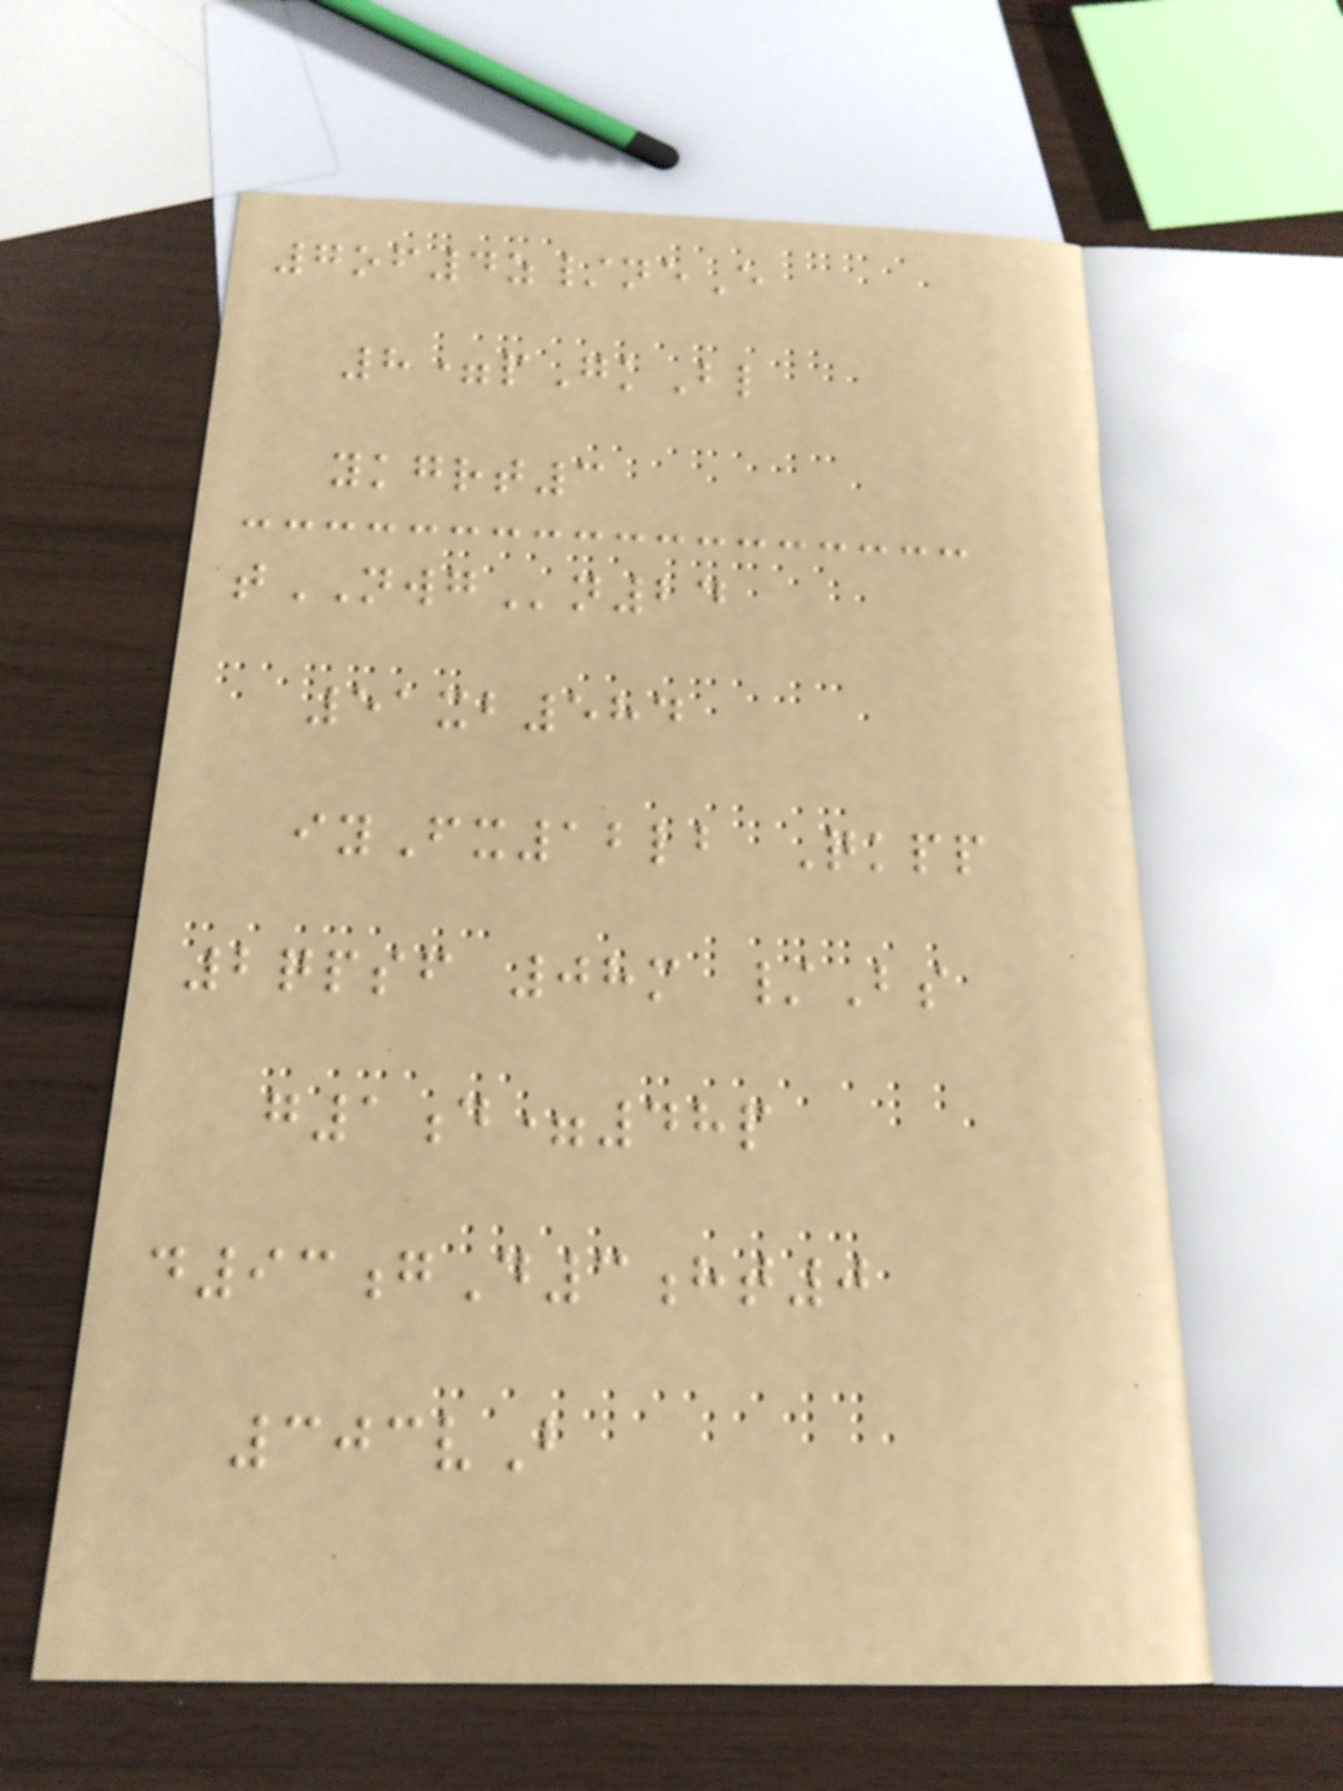7of4z/neE
8=pGkBl
ykgrt3
tNWGn24
51xb584
iyFx12lb Qkpp
2qpsf 08m /Bs
g1d=48p
d93gD3ht0
303vB
